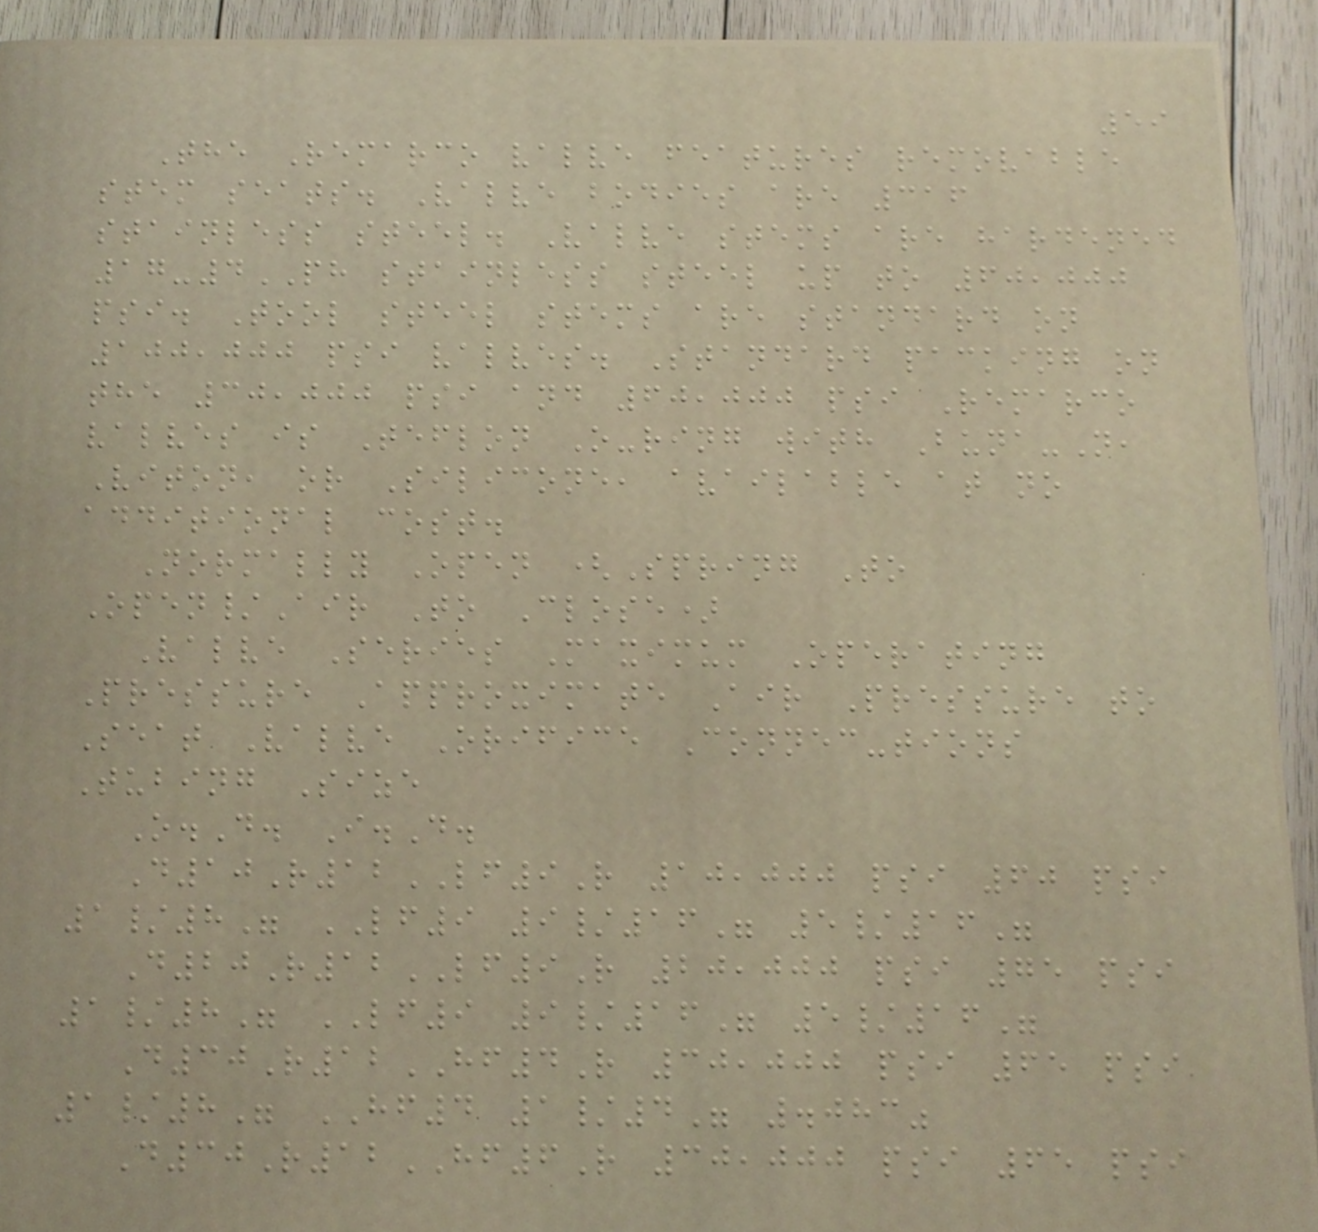59
The Remarco valve features removable
stem seats. Valve bodies are 316
stainless steel. Valve stems are hardened
17-4PH stainless steel up to 60,000
psi. Tool steel stems are standard on
100,000 psi valves. Standard packing on
the 30,000 psi and 60,000 psi Remarco
valves is Teflon O-ring with Buna-N,
Viton, or Silicone, available at no
additional cost.
Normally Open (Spring To
Open/Air To Close)
Valve Series Maximum Operating
Pressure Approximate Air Pressure to
Seat Valve Orifice Connec-tions
Tubing Size
O.D. I.D.
D10R12LF9R 10,000 psi 60 psi
1/8" LF9 9/16" 5/16"
D20R12LF9R 20,000 psi 75 psi
1/8" LF9 9/16" 5/16"
D30R12HF4R 30,000 psi 65 psi
1/8" HF4 1/4" .083"
D30R12HF6R 30,000 psi 65 psi
